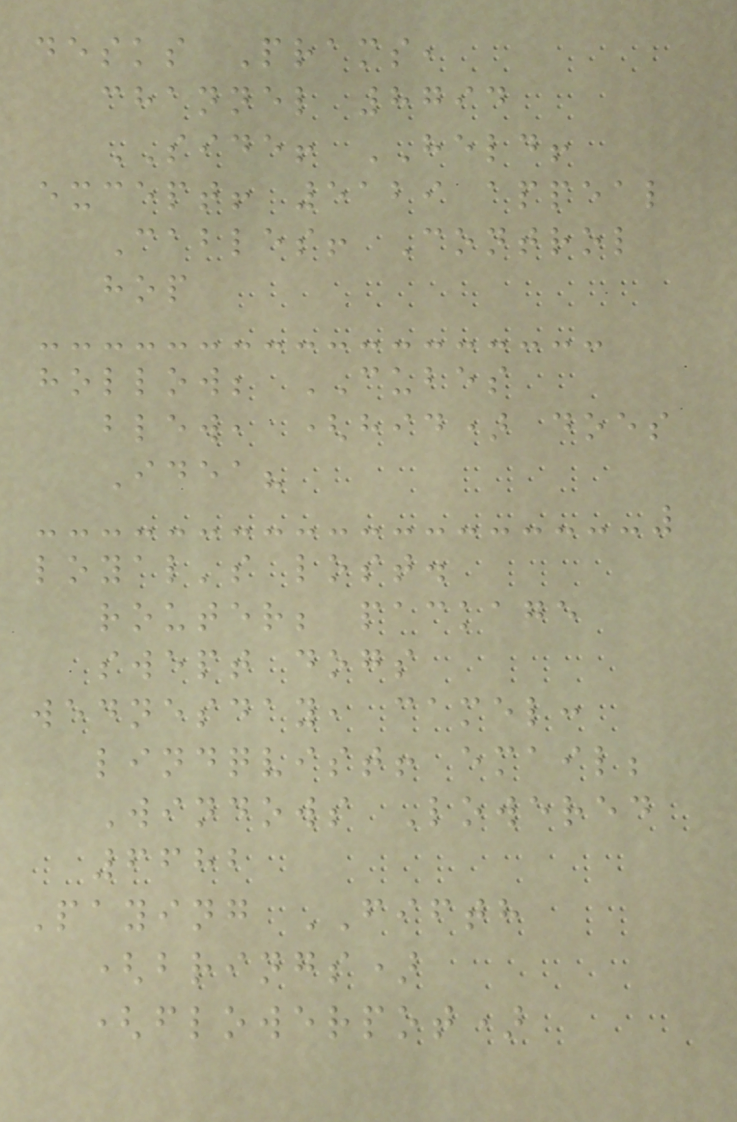desks Prams,
channel 8794
SIDE! HELD!
except! 5129 appeal
Cables! Control
hop
hollow; CUBES
blew, (hid) does
Idea?
loyal's lost.
router; package
swept dogs
wednesday, camel:
lindqvist! email;
Windows Lowered
6682
Paying FIFTH
(brings)
(flowerpot)
